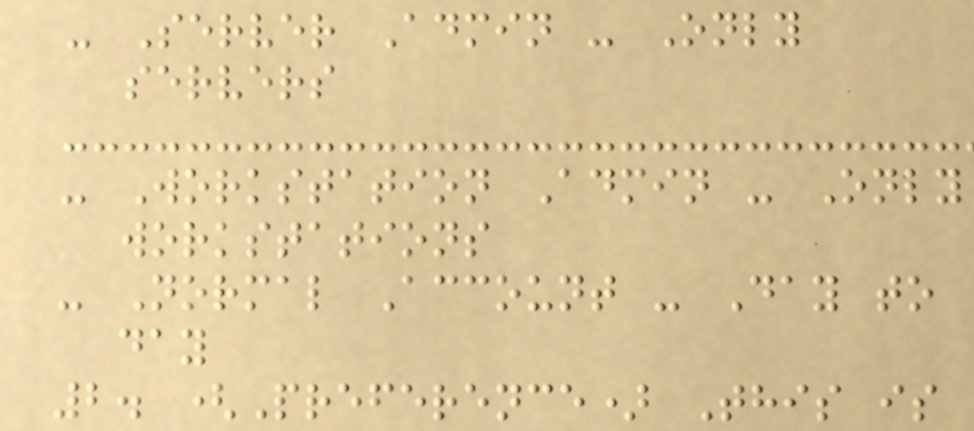- Server Admin - Only
servers
- Workstation Admin - Only
workstations
- Normal Account - Day to
day
2. (Preference) This is
